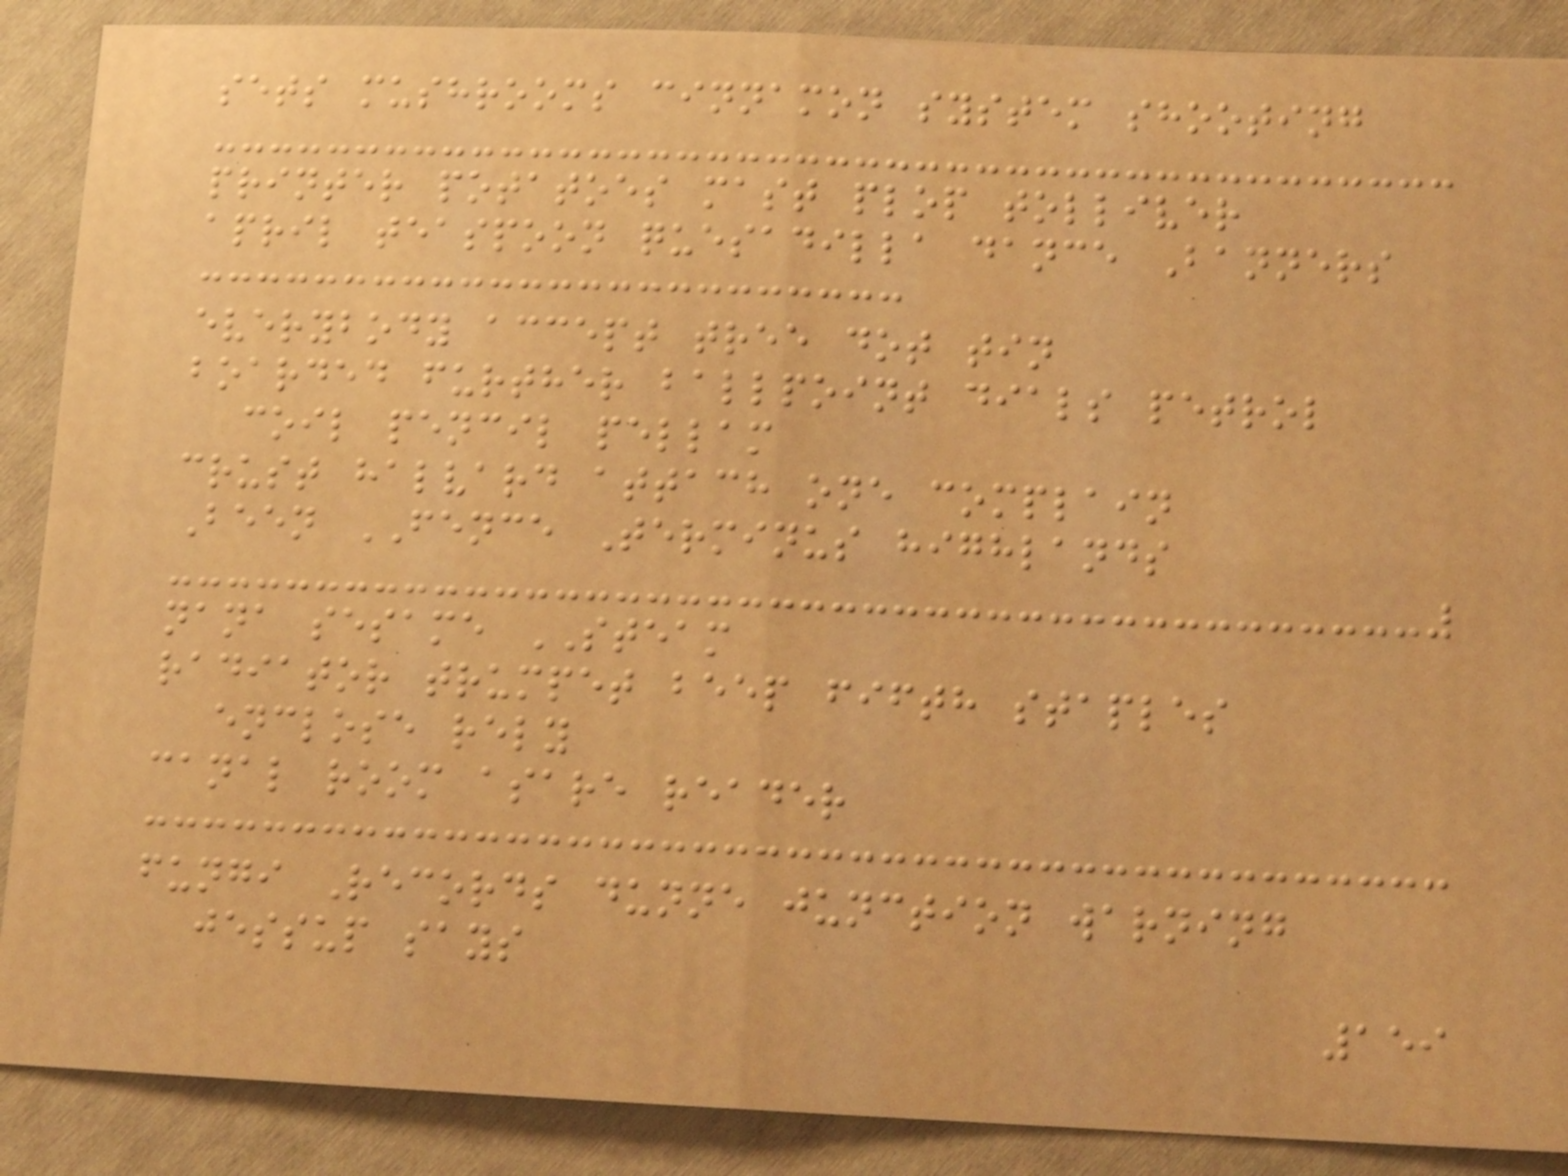sets mushrooms cinnamon system shooting
printer potatoes mast plop tolliver
april teaspoon quesadilla dance Banners
everybody accept tree dot tin
boarded further ballpoint dials petrol
coil pencil pellam
crust halvard attach one complain
Been FENCE Terminus highlands
nana sesame STEAM
radiator trumpet beep fifth staples
enclose rely
canal room asare reader
fungi Records dunne junction warning
jessup says
159
